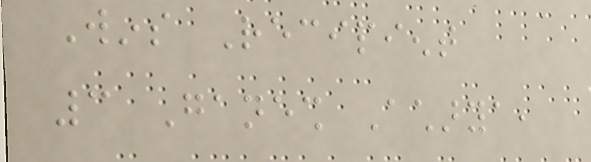Wins Recipient
3 Ganesh Acharya,
